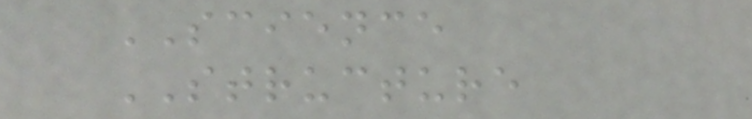SCIENCE
STRUCTURE
